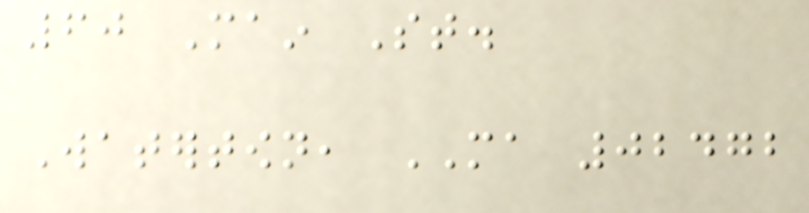60 Main St.
Watertown, MA 02472
